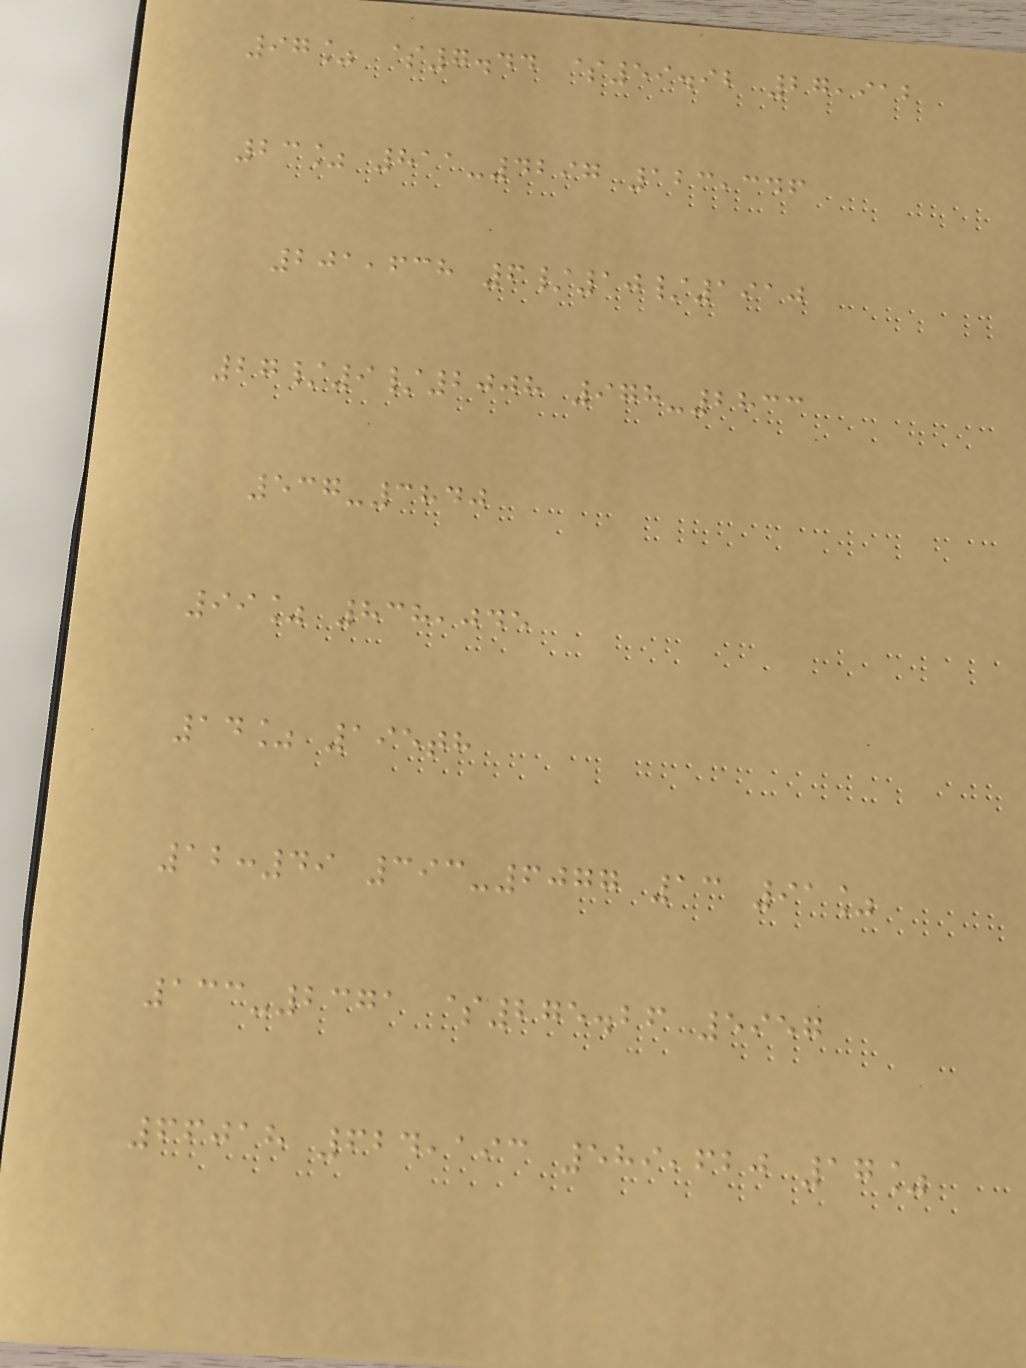97% $7.44 $59.92 27,912
23% 811-4297 123,346
201,638 6/10/1910
27/9/2008 978-2833
537-3840
99% 838,045
14% 195th
12:49 393-6077 13 91%
133-2371 $275.26 5957
66018 624,193 589,620 17%
